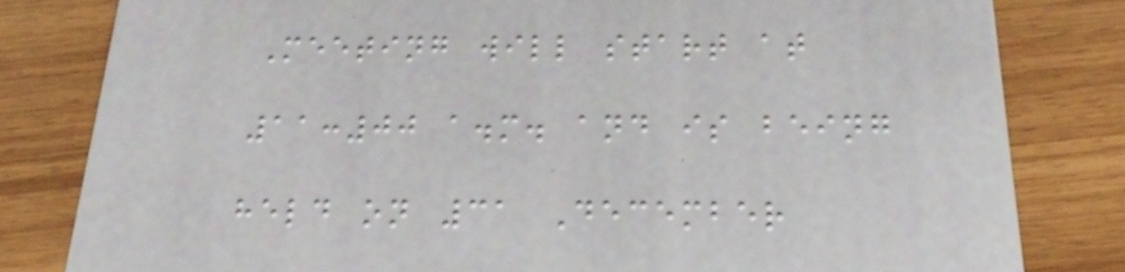Meeting will start at
11:00 a.m. and is being
held on 31 December
